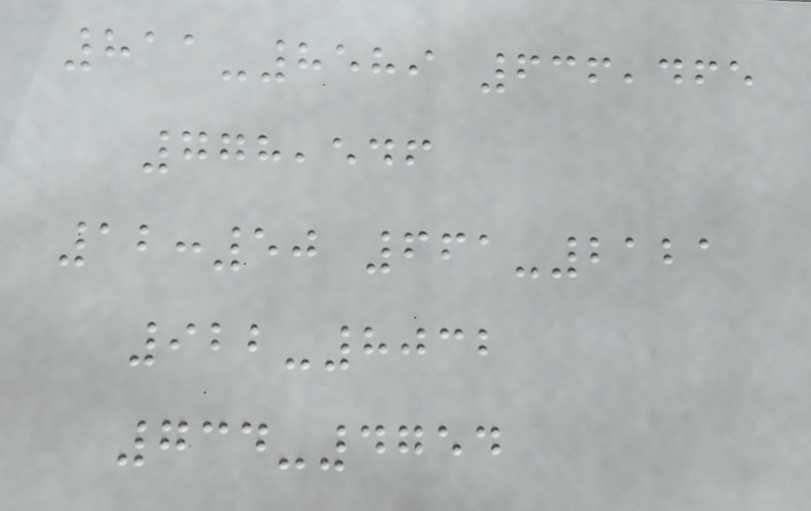811-8589 636,465
778,546
12:50 661-2121
922-8032
734-4754
